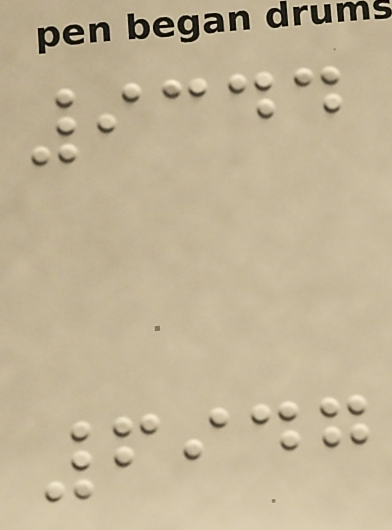9344
6947
